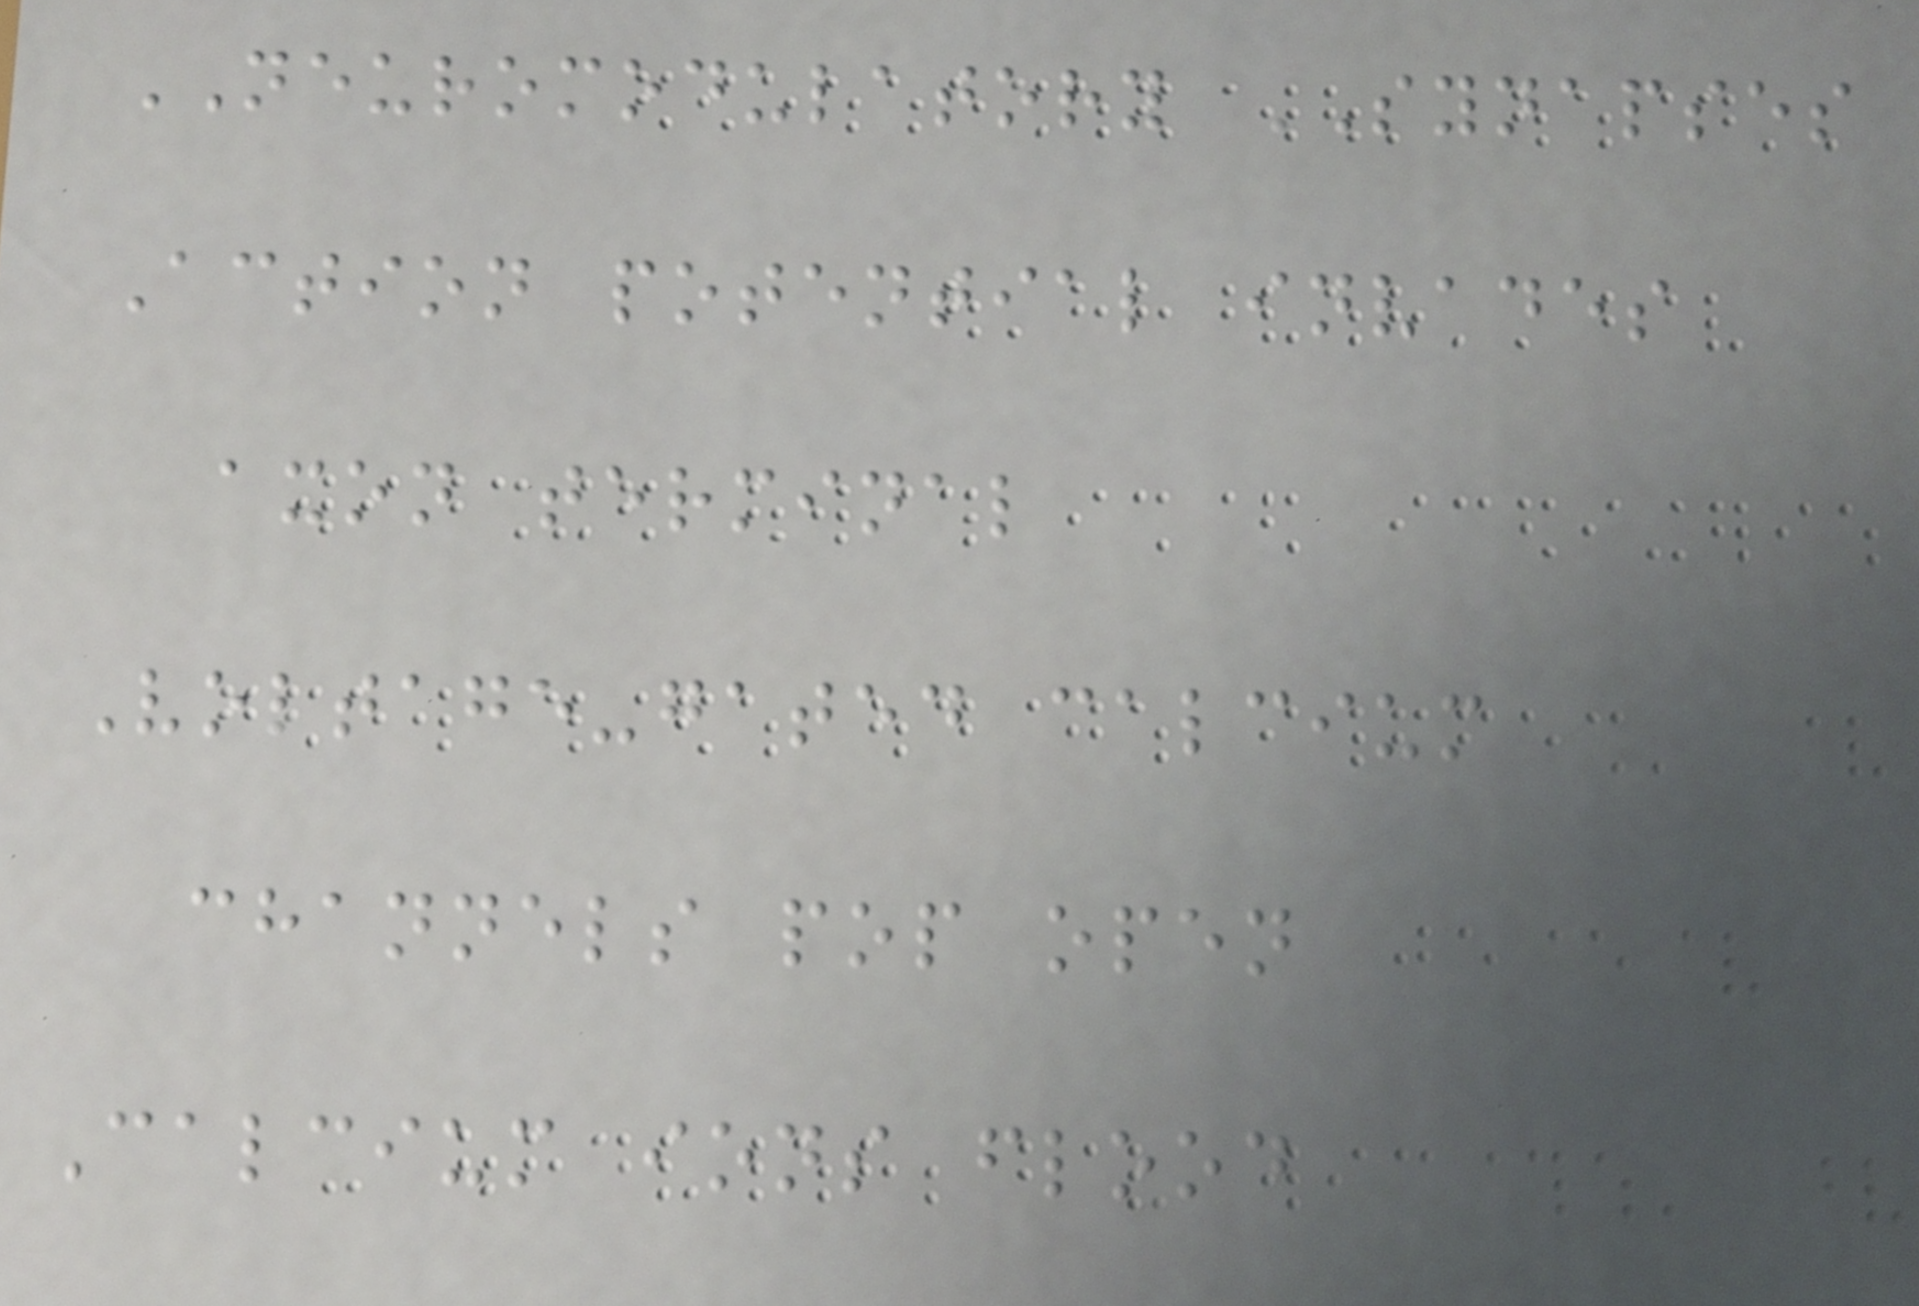NEUROMODULATORY SYNAPSES
Action potential invades
axon terminal
Voltage-gated calcium
channels pop open
Calcium ions flood
